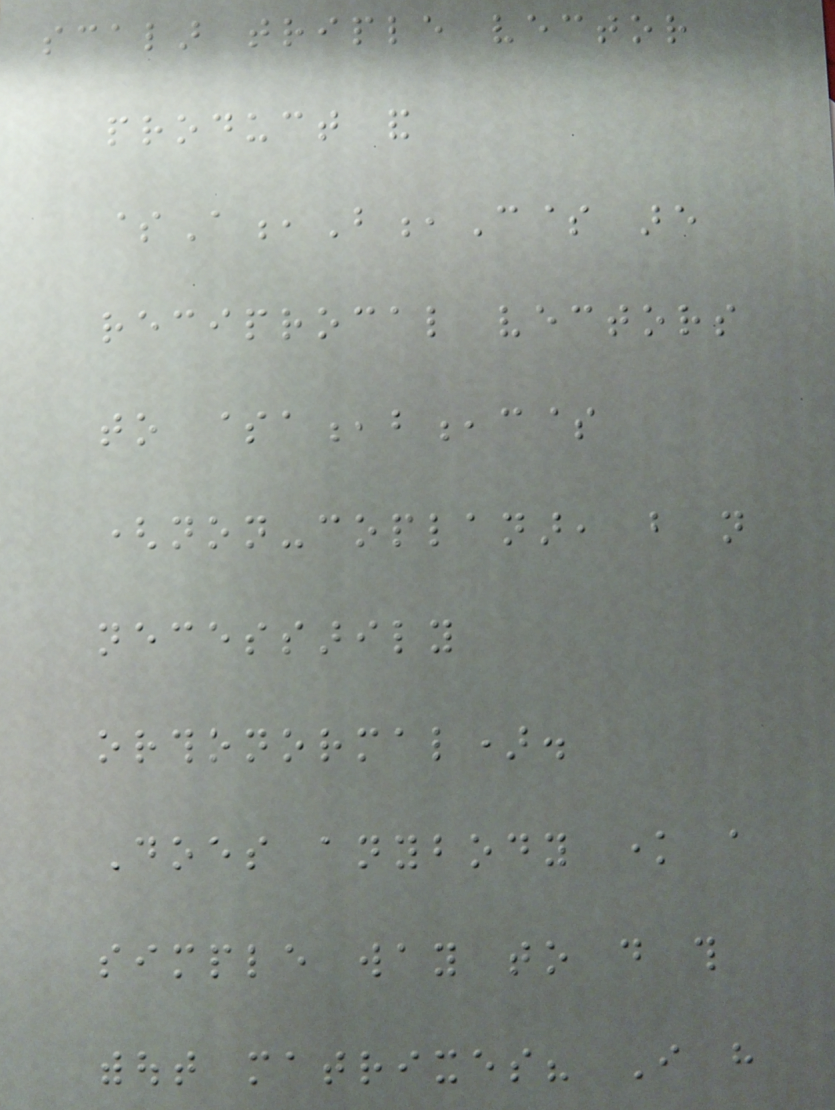scalar triple vector
product and
$A,B,C$ are
reciprocal vectors
to $a,b,c$
(non-coplanar, but not
necessarily
orthonormal).
Does anybody know a
simple way to do this
without matrixes? I have
